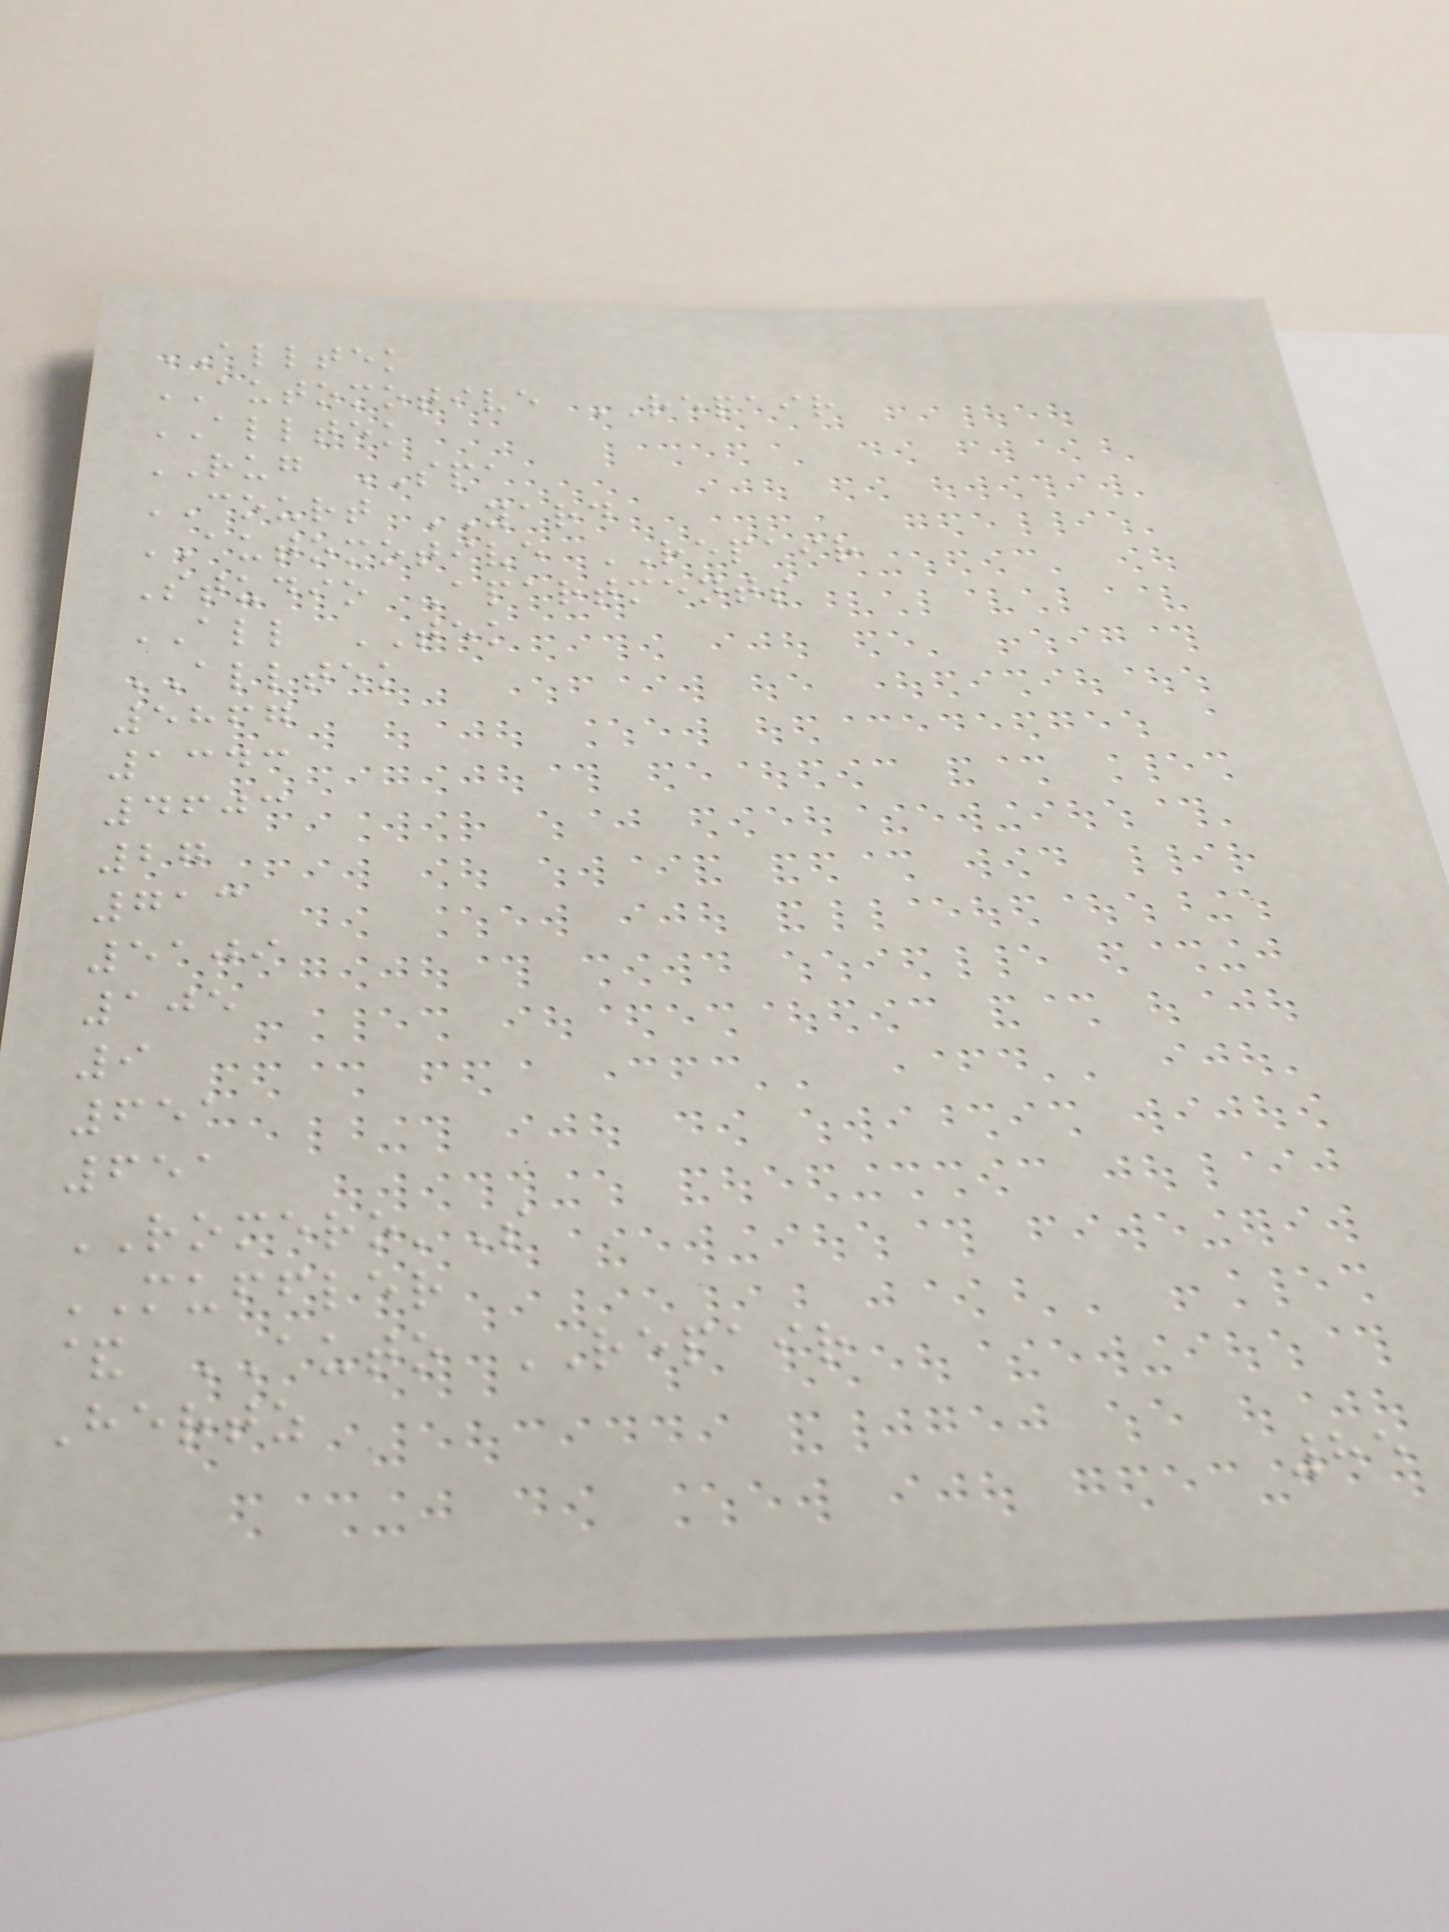ALLTEK
AUTOMOTIVE REPAIR
ALLTEK
RUG SPA
COURT YARD
AUTOMOTIVE REPAIR
Studio Apartments
ALL TEK
ALLTEK
5867
1343
4603
27
713
5109
105
9
651
651
ROMERO'S
MUFFLER
& AUTO REPAIR
Hertz
85
